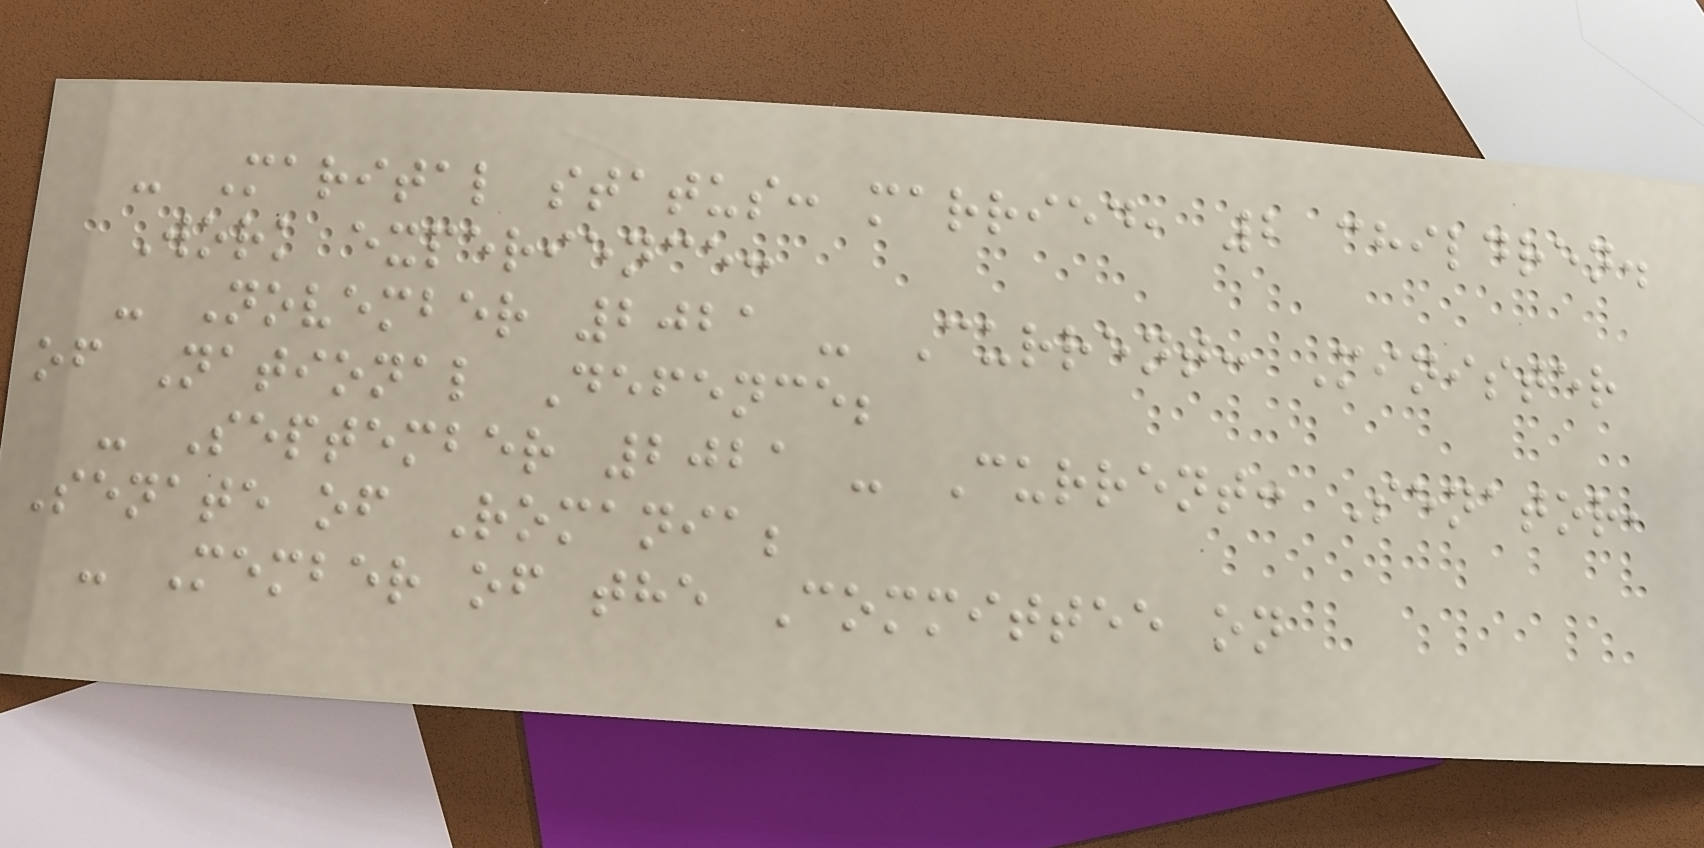- Marital status: married, 2 children.
Work experience:
- November 2021 - Current: Minister
of National Defence;
- September 2021 - Current: Senator,
Senate of Romania;
- Member of the Committee on
